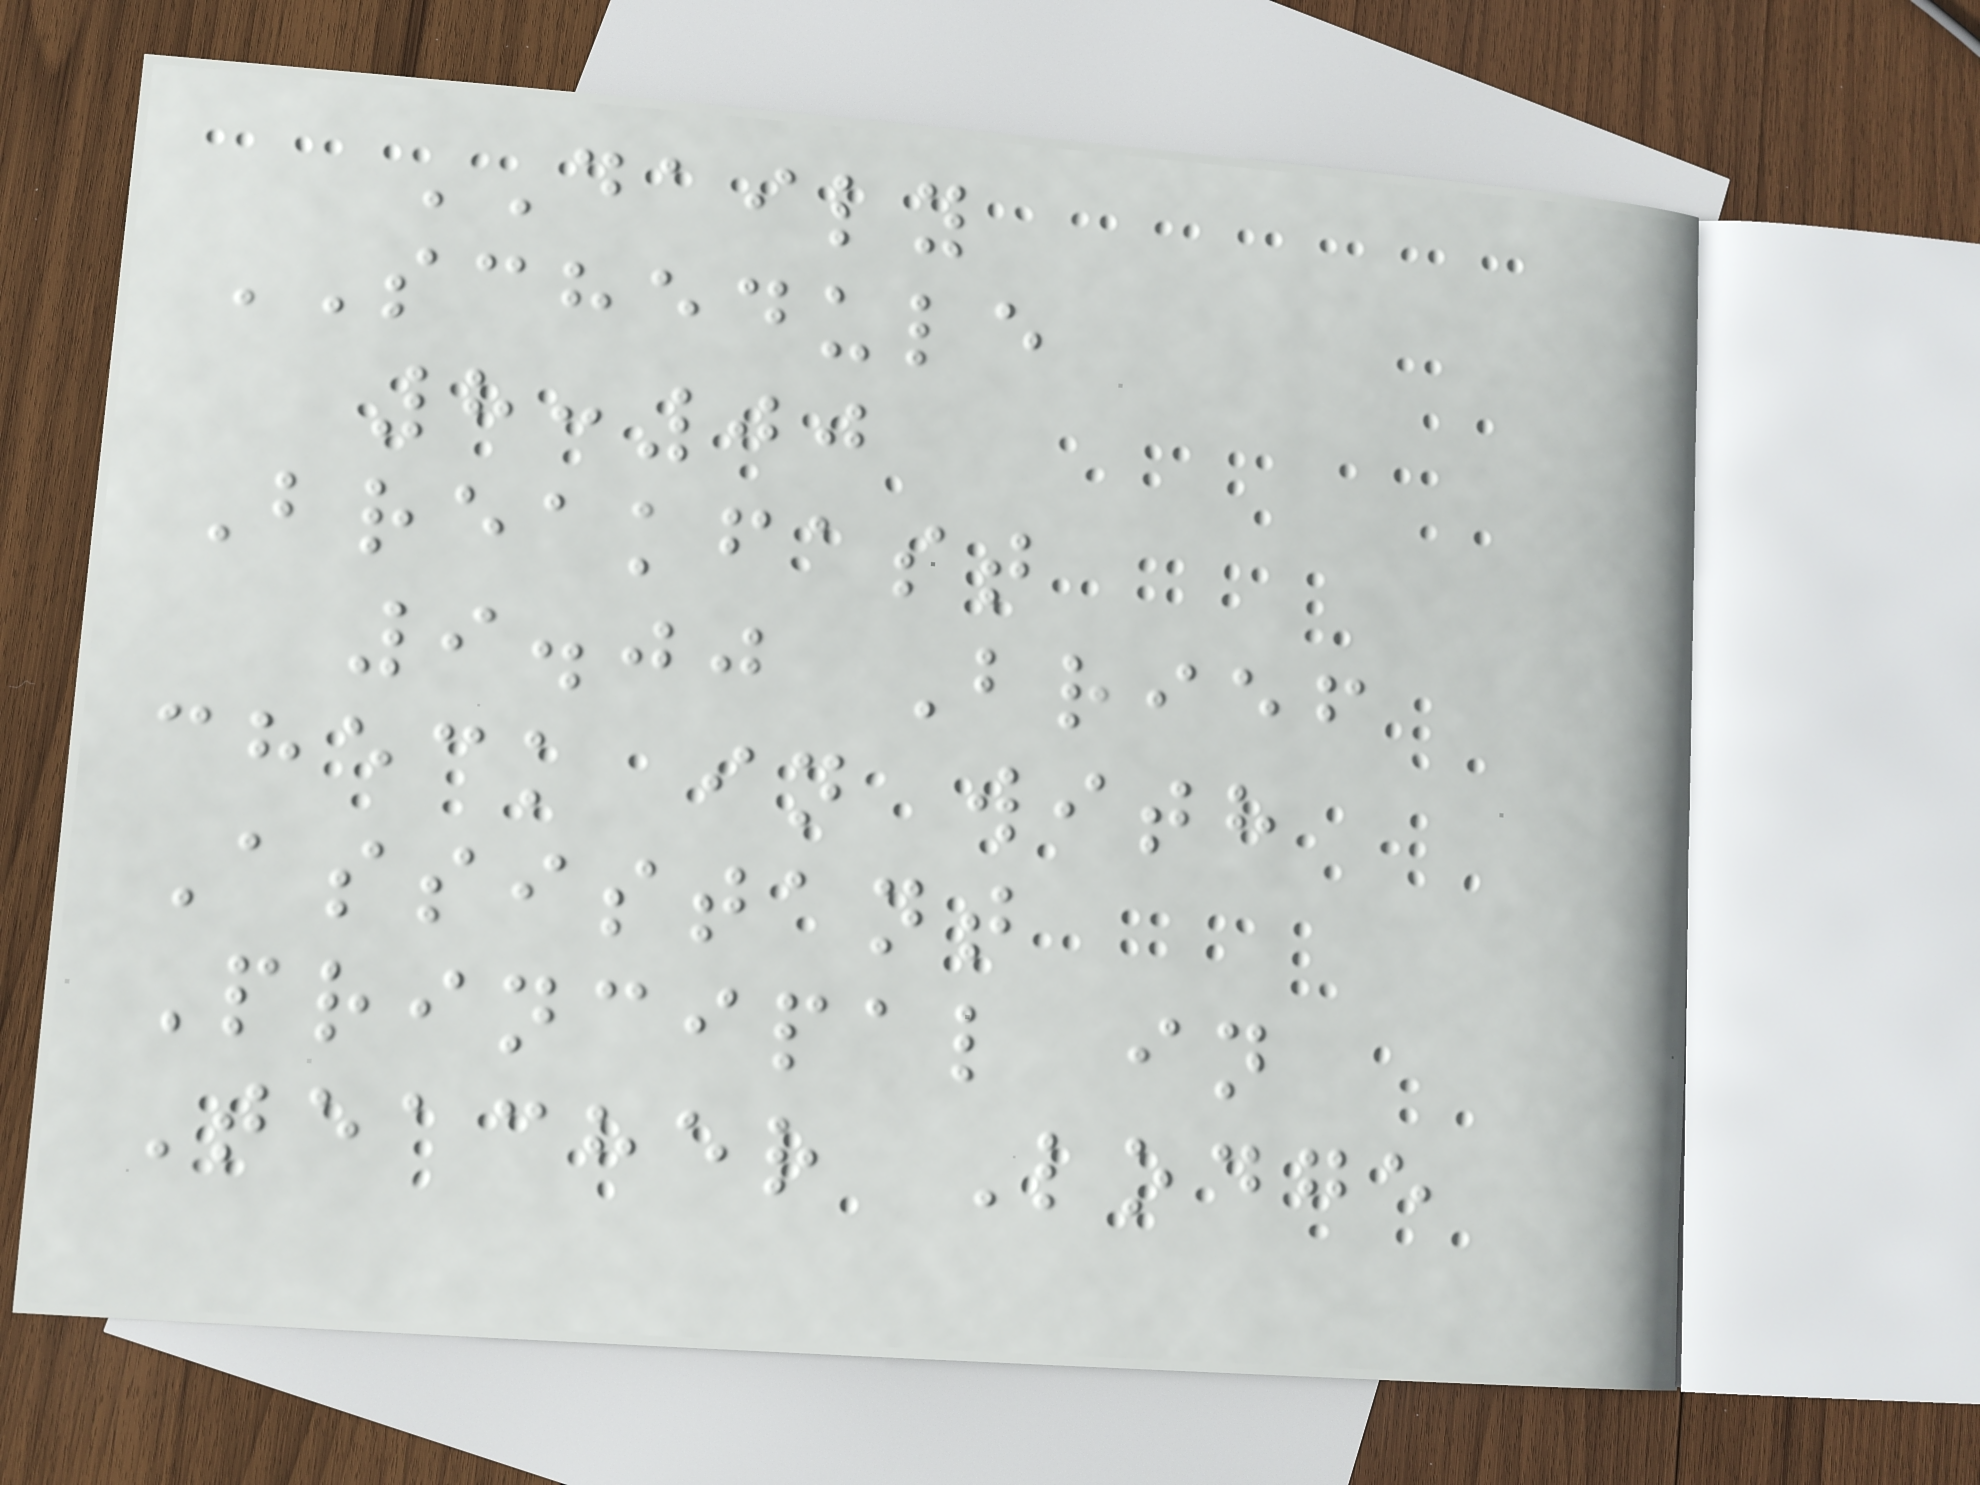DAILY
SCHEDULE
8:00
Breakfast
9.00 Brief
check in with
Assistant
Principal in
Teacher Lodge
